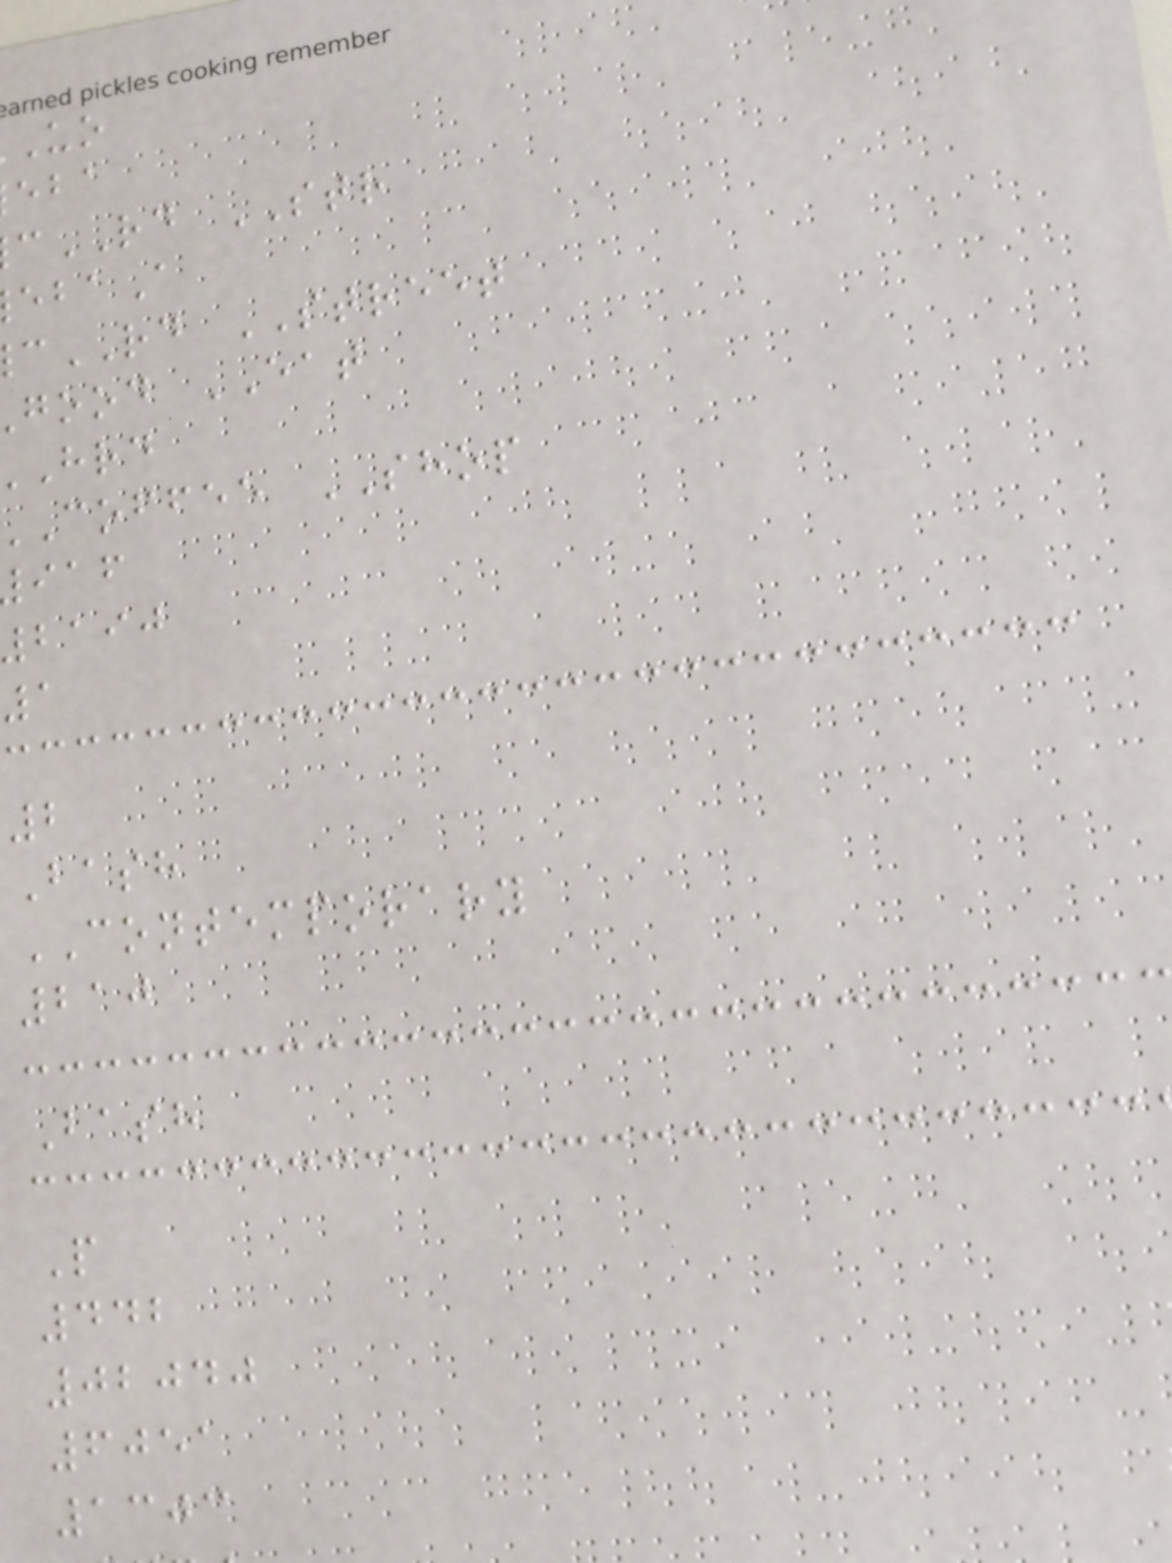RD STR
RD STREET
good EAT
coffee SHOP
baij
1
2
Bash
CONTEMPORARY
210
Bash
P
442
02040
6051
1303
